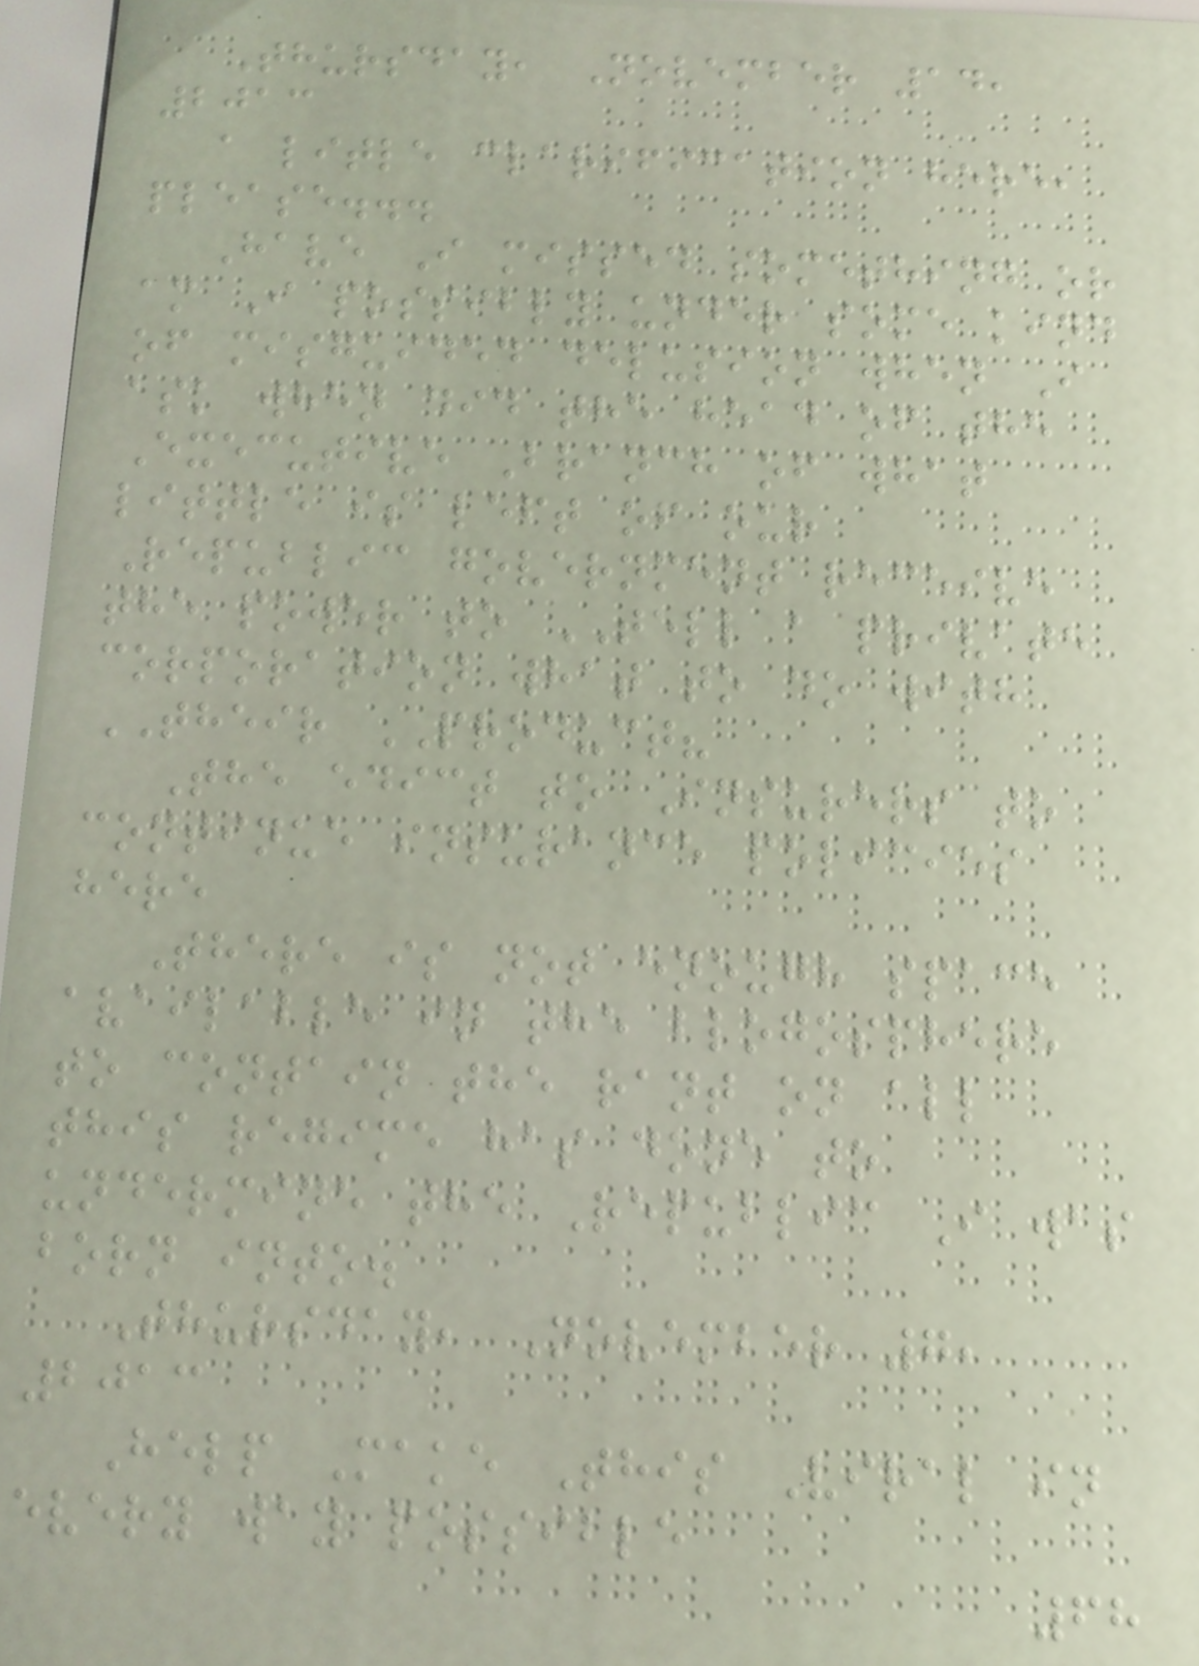Thursday, November 14,
2013
a litle clarification here,
please...
Have I missed something or
am I possibly under some kind
of misguided delusion when I
ask when did the head of the
Executive Branch of what
little is left of our
Republic government receive
the power to TELL a private
corporation what to do with
THEIR PRODUCT?
The edict to Insurers to
continue insurance policies
here
There is not enough space
available in the blogosphere
to contain the rant on all
this regime has done to
undermine the Republic I was
born into.
Thursday, November 7,
2013
Help Make This Viral in
every way possible
68
